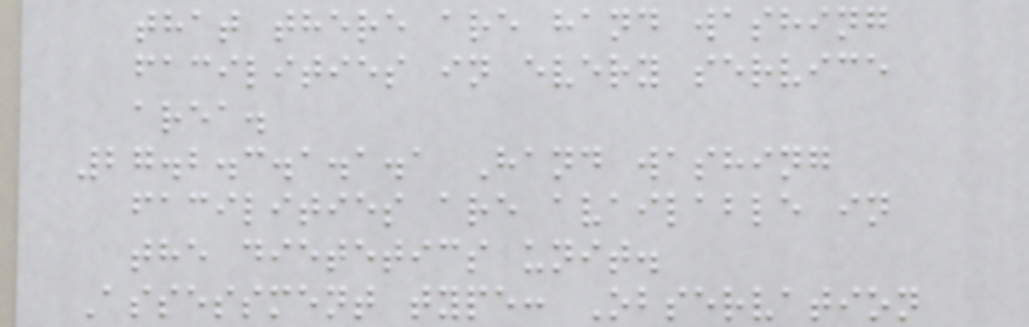that there are hand washing
facilities in every service
area.
27.2.3.1.1.1 Hand washing
facilities are available in
the dietetics unit.
Assessment type: Observation
